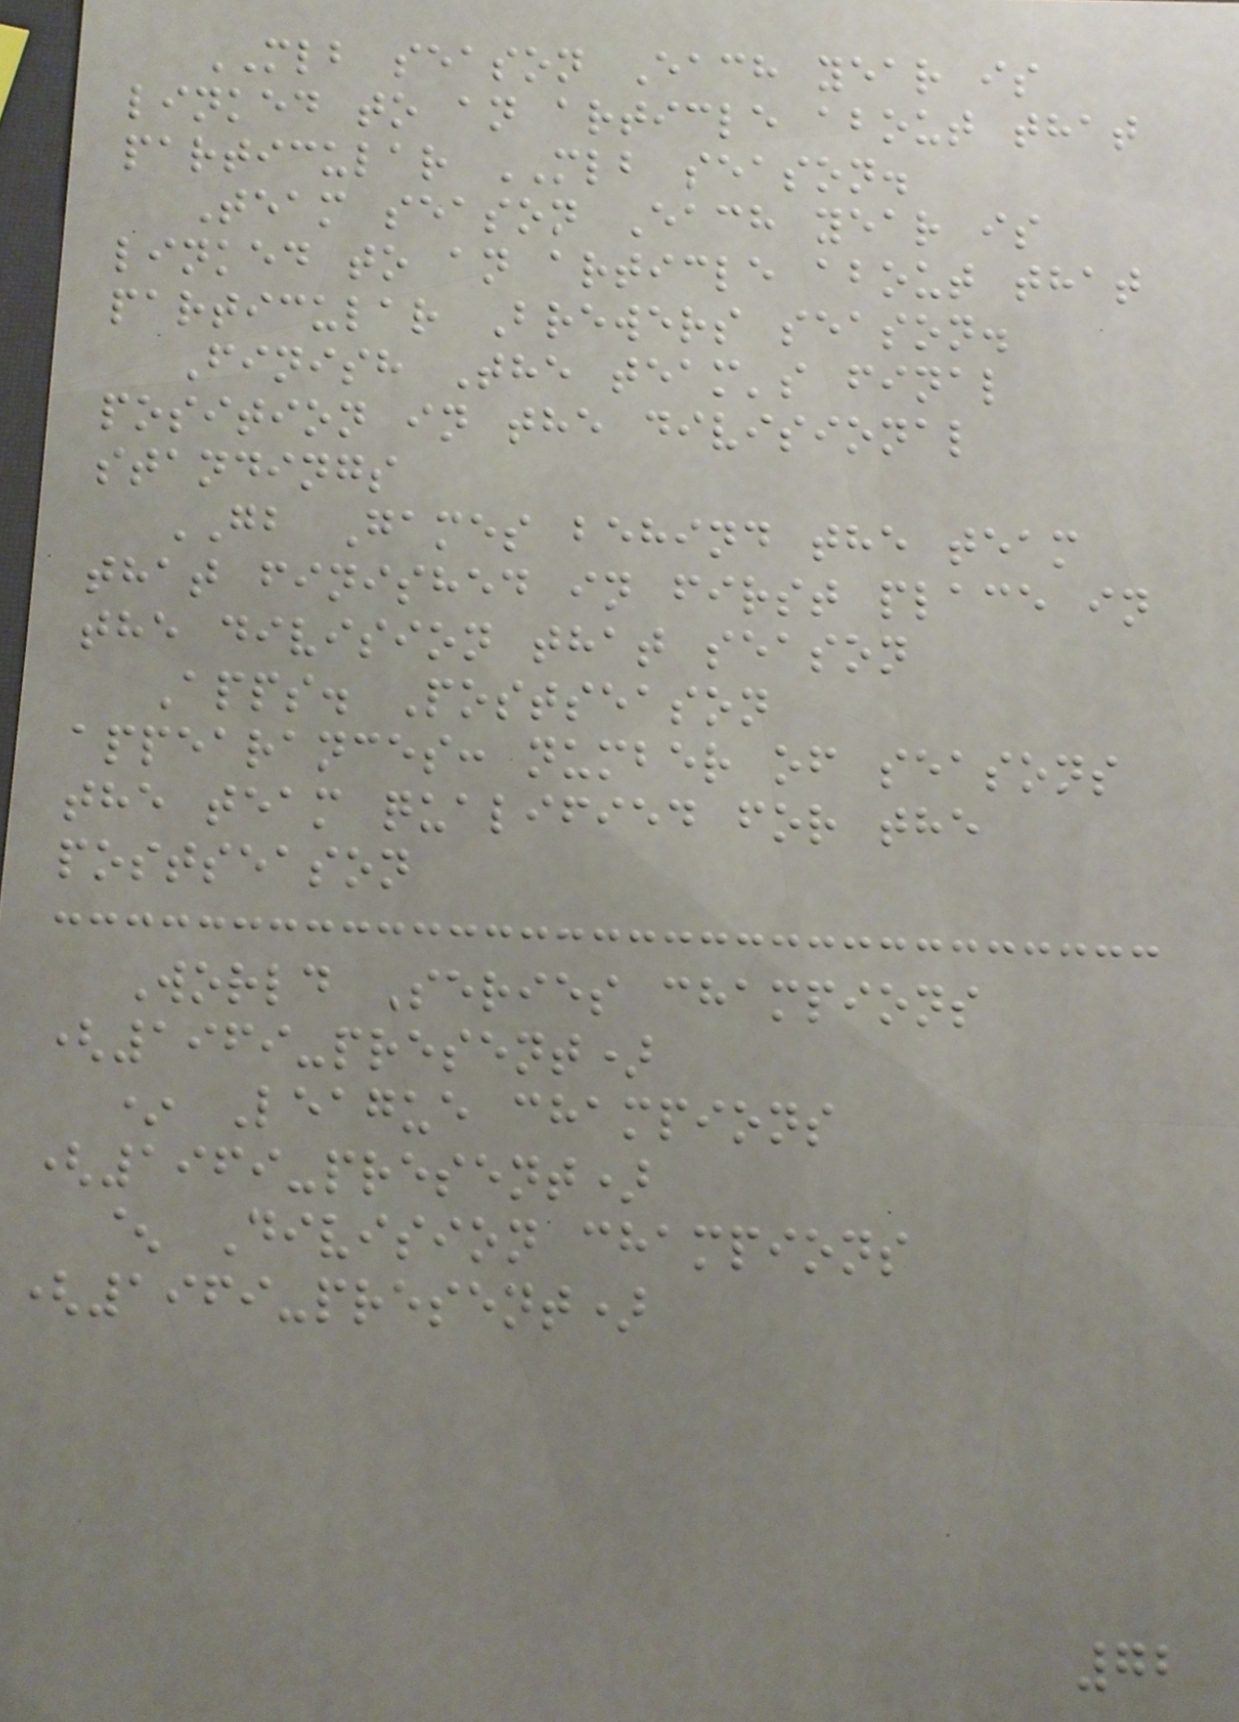MLB season Each year is
linked to an article about that
particular MLB season.
Team season Each year is
linked to an article about that
particular Brewers season.
Finish The team's final
position in the divisional
standings
GB Games behind the team
that finished in first place in
the division that season
Apps. Postseason
appearances: number of seasons
the team qualified for the
postseason
World Series champions
(1969-present)
* League champions
(1969-present)
^ Division champions
(1969-present)
72
